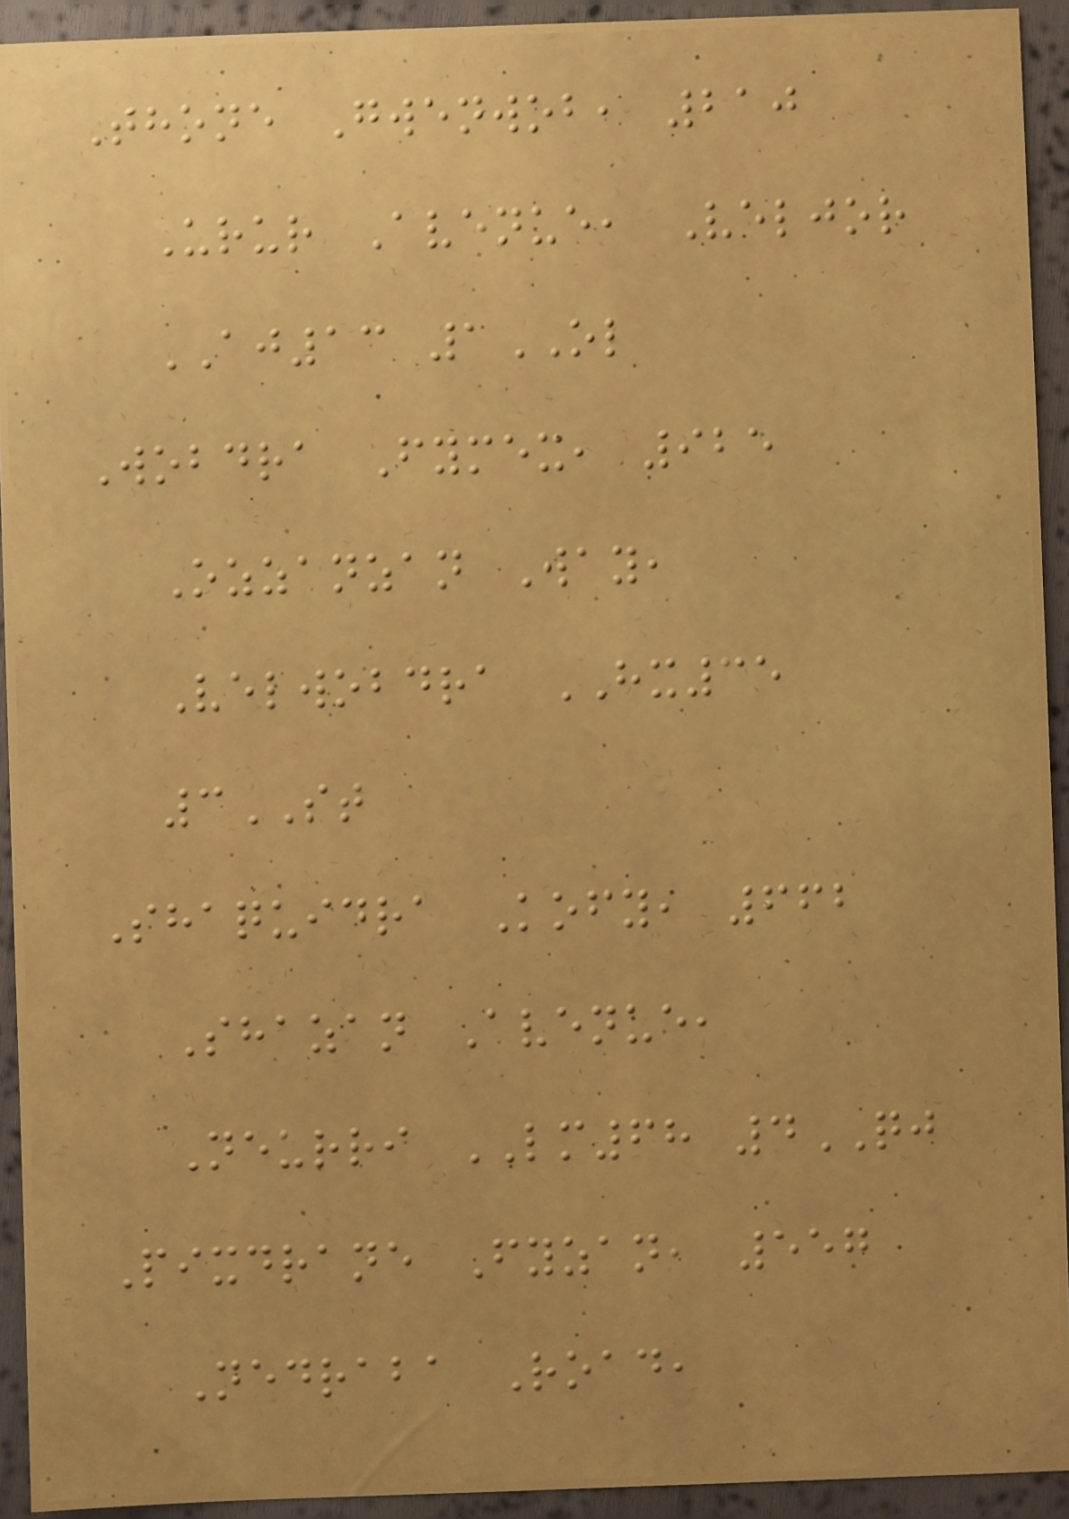Thone Gwenwob, 210
Urur Avenue, Veljor
AJ13 1OL
Wobdra Fymex, 925
Ozzanzan Way,
Velwobdra HX35
3ST
Shaquidra Kofy, 662
Shazan Avenue,
Neurri LM68 4QJ
Pixdrane Fyzan, 557
Nedraba Road,
